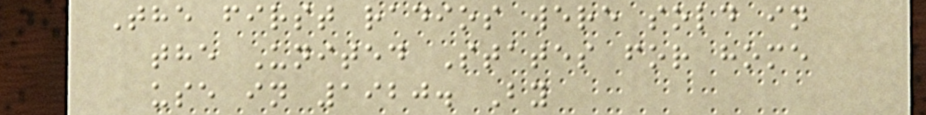The first radios were sold in
the United States for home
use in 1920. By
